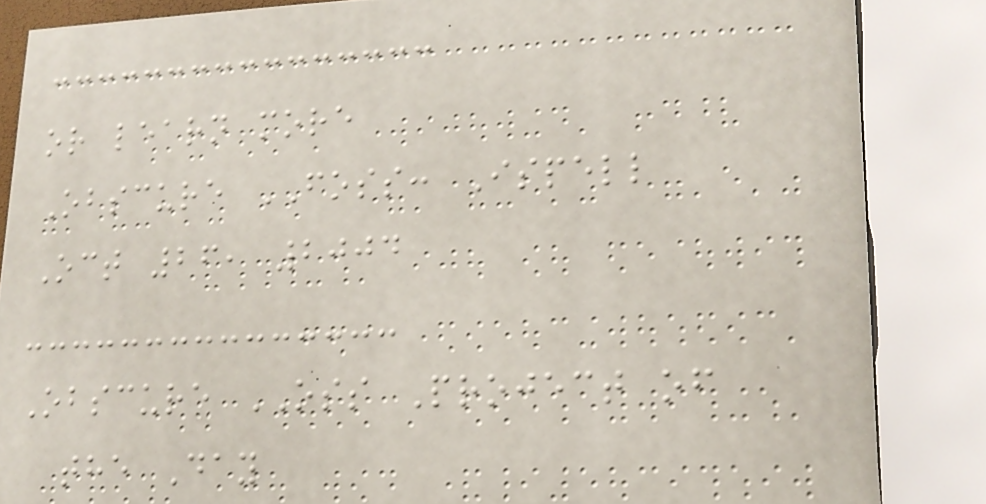or learn more
Obscure FOSS: Ispell
Oct 26, 2004
Obscure OSS Project of
the Day
